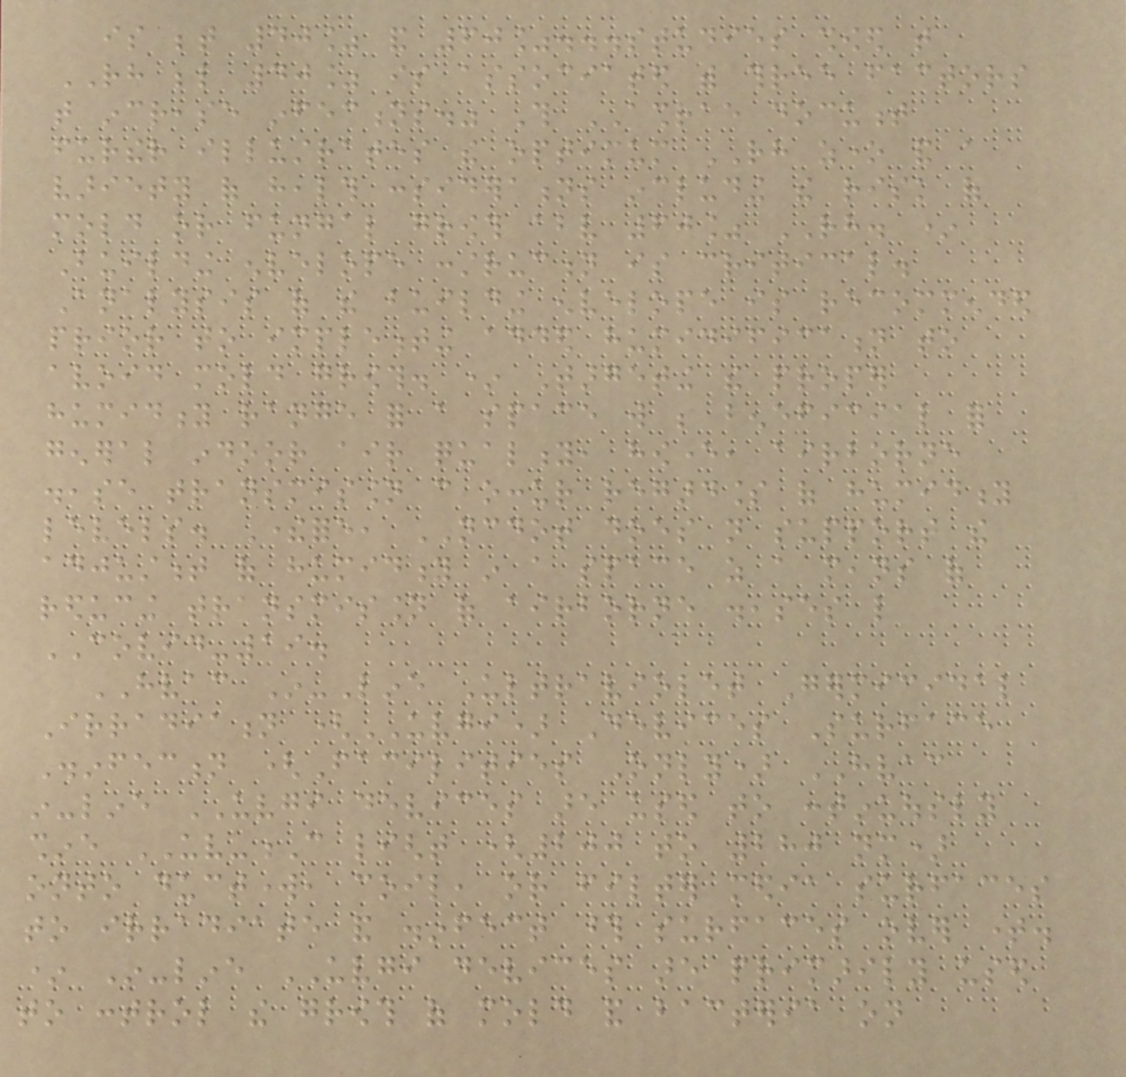is between 40% and 60%...studies showed that
RH below 40% is associated with three factors
that increase infections." This ASHRAE document
further illustrates the optimum RH zone and a
variety of health considerations including the risk of
mold or fungal growth above 60% RH. *
Building envelope construction is critical.
Analysis of the building envelope is recommended
prior to implementing added humidification to
avoid mold growth. * Targeting the proper
humidity range for a space will be beneficial for
general indoor air quality, however, airborne
disease transmission can occur regardless of humidity
levels. Therefore, NCDOT does not support the
adjustment of humidity in a space as a means of
reducing transmission of airborne diseases like
COVID-19.
HVAC In-Line Ultraviolet Germicidal
Irradiation (UVGI) Devices Surface
Disinfection (Facilities Only) HVAC
in-line UVGI devices are used to continuously
shine UV-C light (200 to 280 nm)
onto ductwork, coil, or filter media surfaces
to irradiate and disinfect those surfaces over time.
* In-line UVGI devices are primarily used
to control the growth of mold and bacteria on
